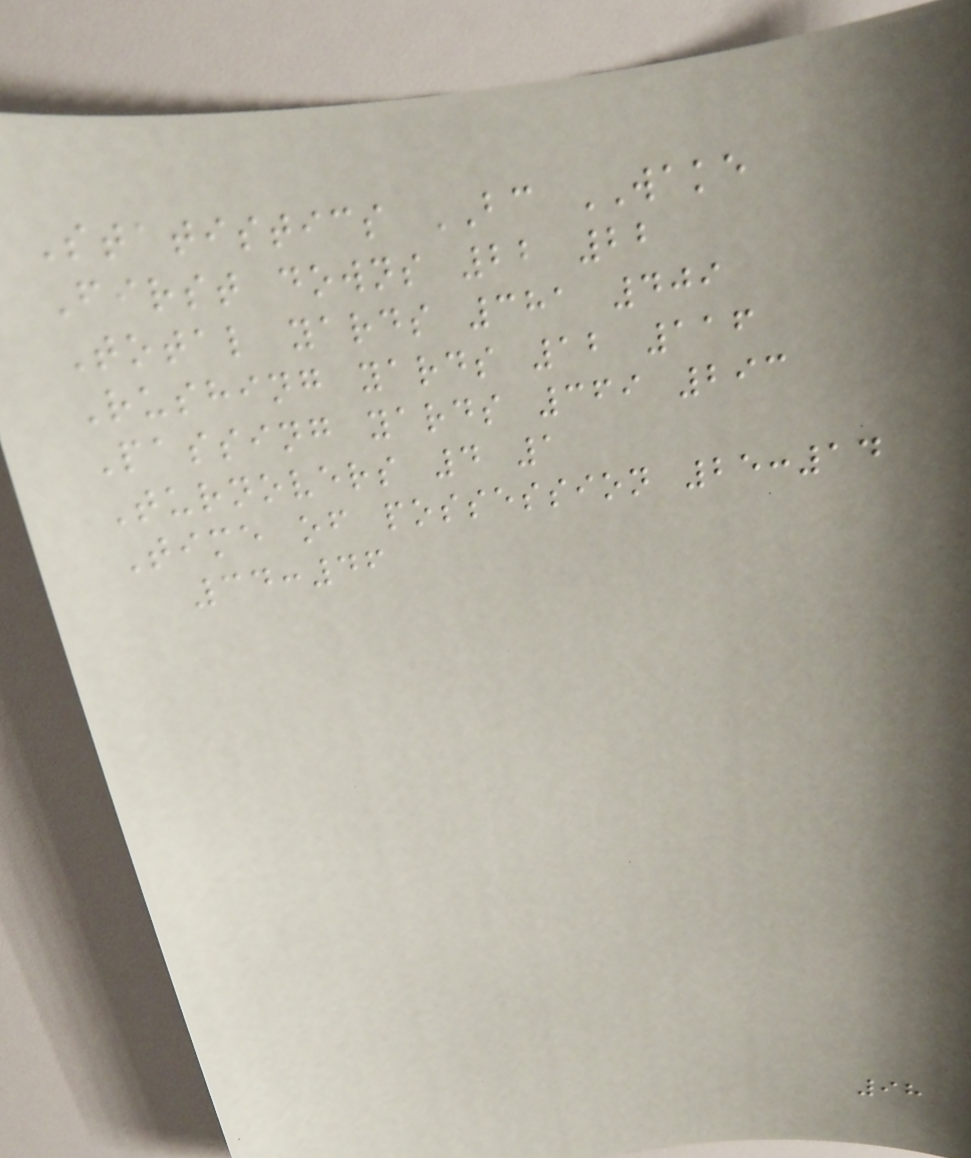Statistics BC WAKE
First downs 22 22
Total yards 381 409
Rushing yards 12 116
Passing yards 369 293
Turnovers 4 1
Time of possession 25:14
34:46
98
